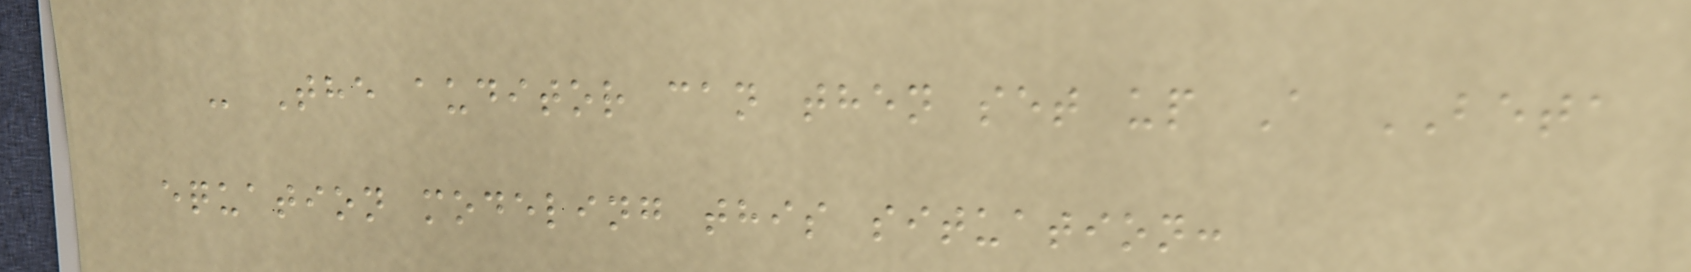- The auditor can then set up A BETA
equation modeling this situation:
